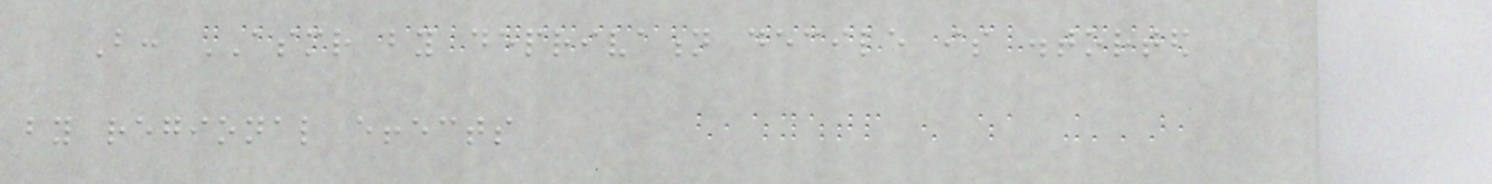But: ASMR by deprivation decile is distorted
by regional effects
